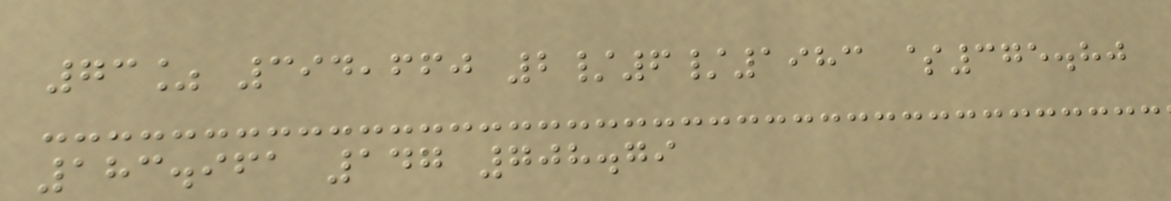73% 394,660 2/6/1983 $375.80
183.961 147 708.79
